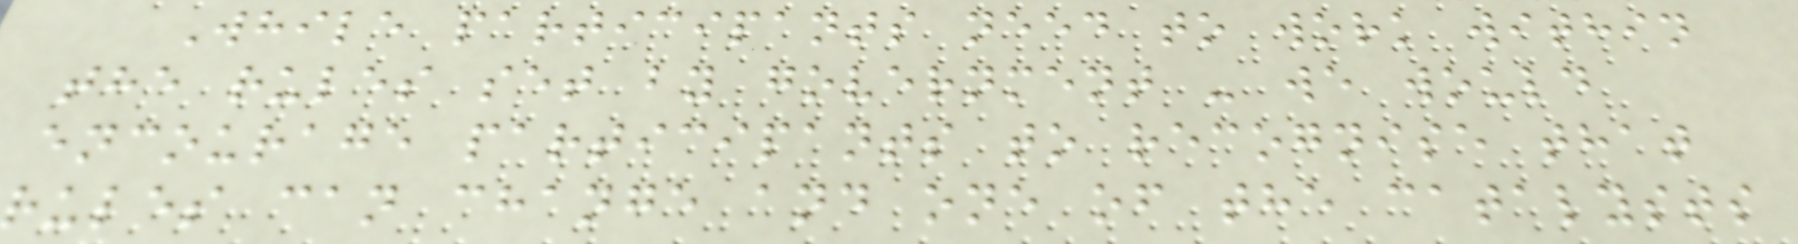While participants need to work within
the rules set by government - we would
encourage participants to recognise that
rules can change and one of the catalysts
